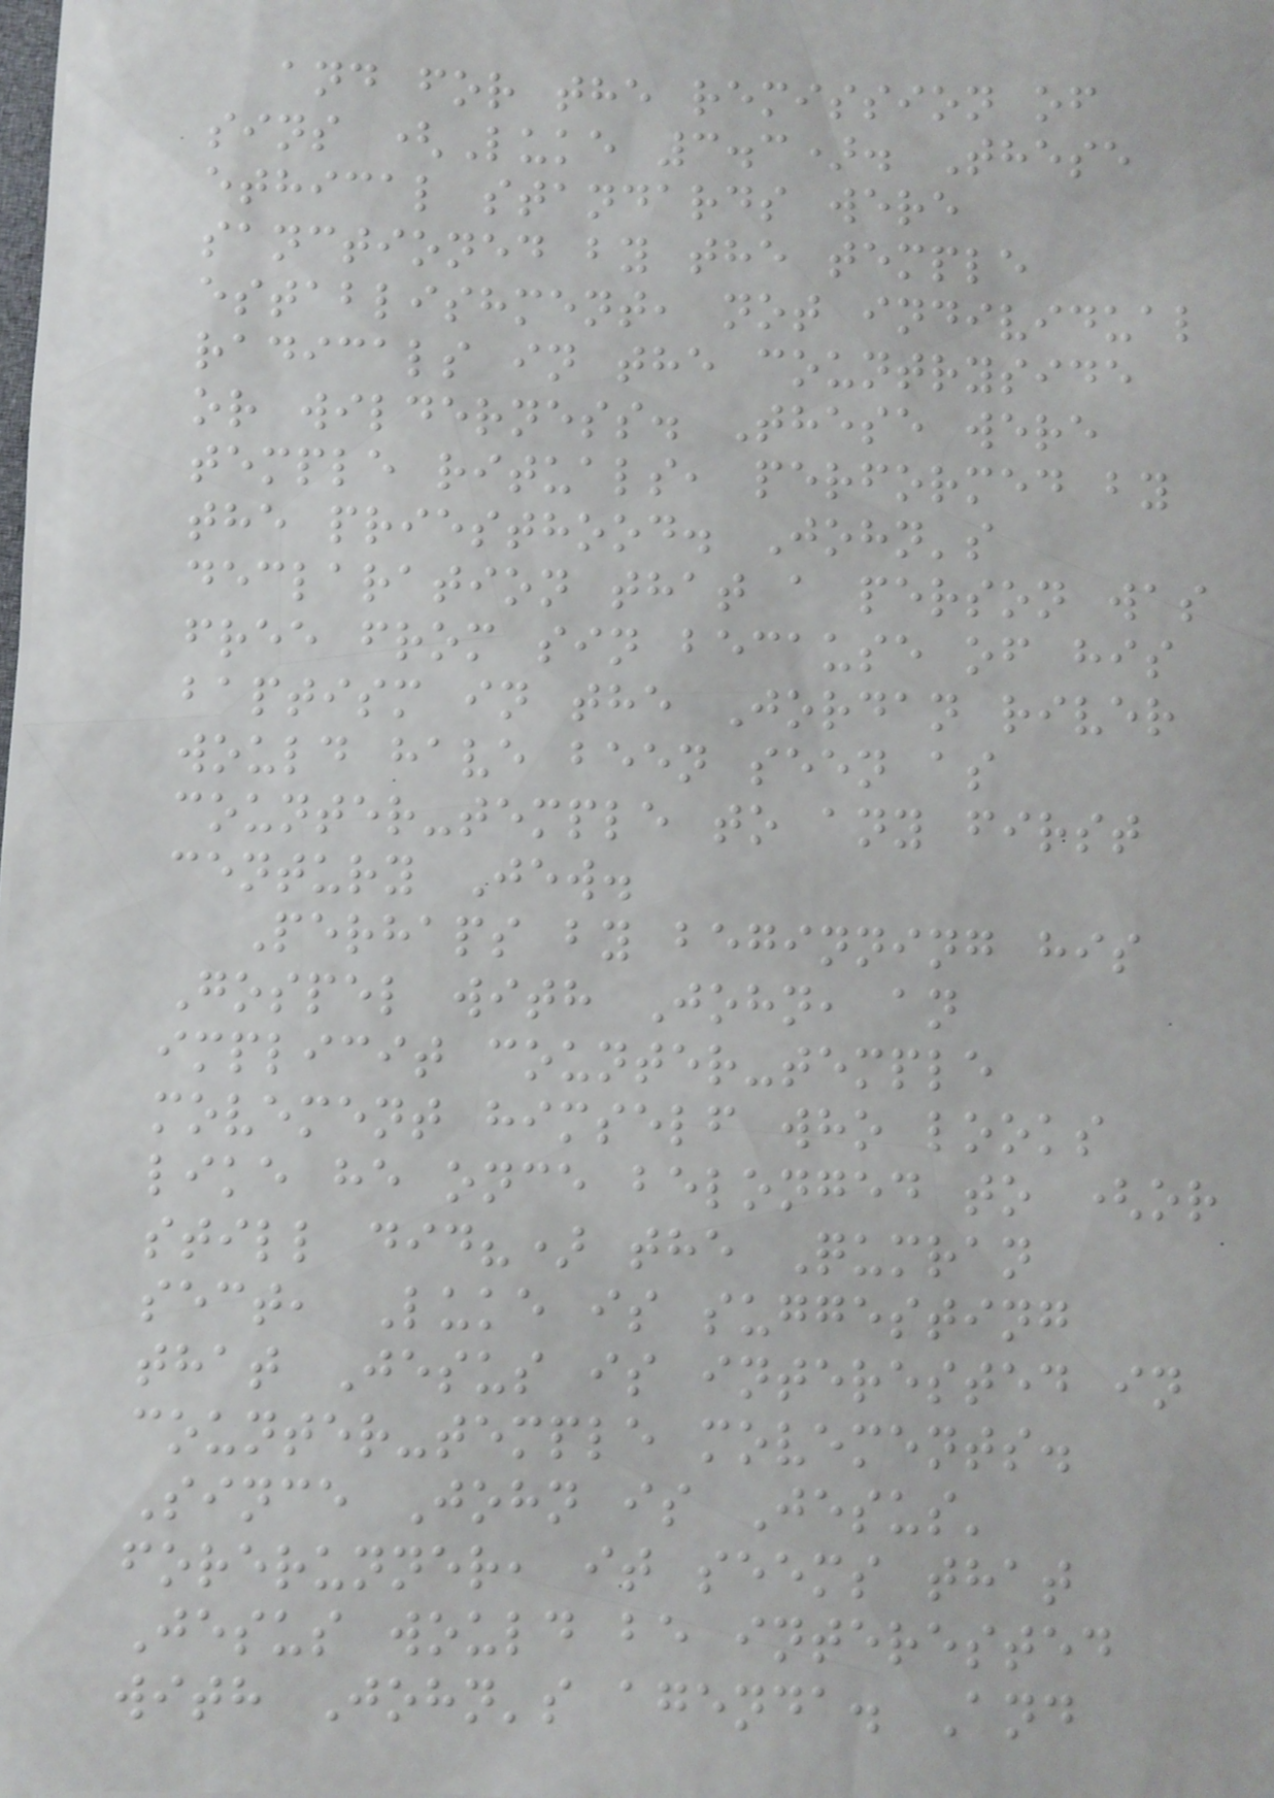and for the remission of
sins (Luke 3.3). These
ethical standards were
sanctioned by the temple
establishment, not individual
radicals in the countryside
or wilderness. These were
temple rituals, performed by
the priesthood. John's
declaration that a person was
free from sin because of his
baptism in the Jordan river
would have been seen as
counter-temple to any first
century Jew.
Perhaps by beginning his
Gospel with John, an
implicit counter-temple
movement himself who looks
like he once belonged to (or
still did?) the Qumran
sect, Luke is suggesting
that Jesus is interested in
counter-temple movements.
Since John is Jesus'
forerunner, it seems that
Jesus would be interested
with John's agenda. And
